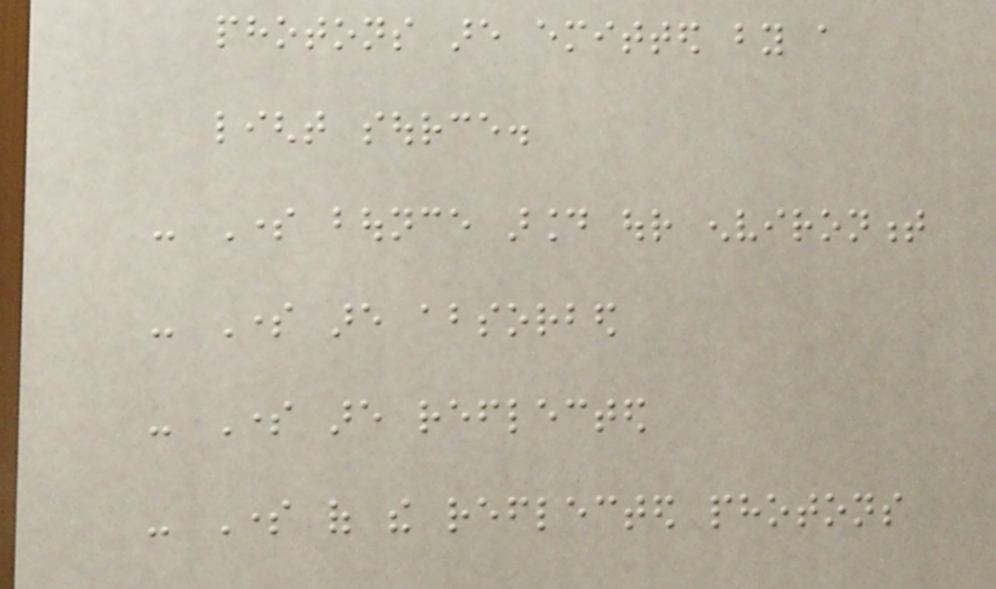photons are emitted by a
light source.
- Some bounce around our environment
- Some are absorbed
- Some are reflected
- Some of the reflected photons
